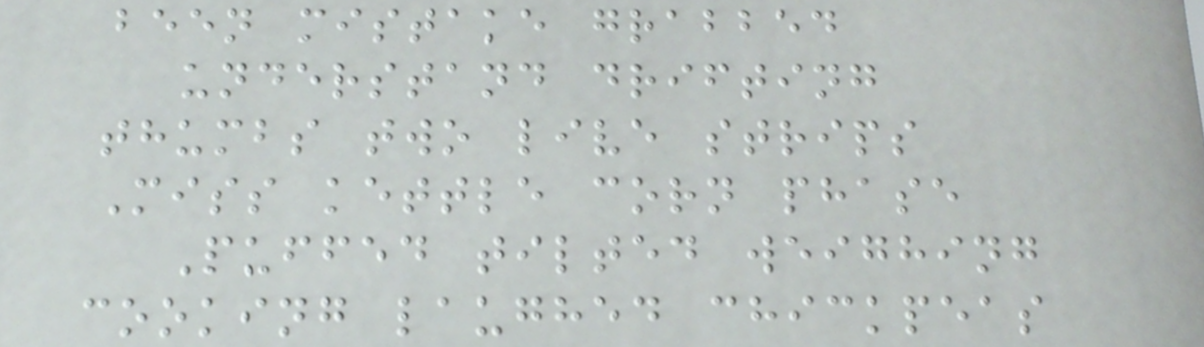been mistake grabbed
understand drifting
thumbs two live strips
Miss kettle corn phase
Puffed tilted weighing
cooking laughed chickpeas
